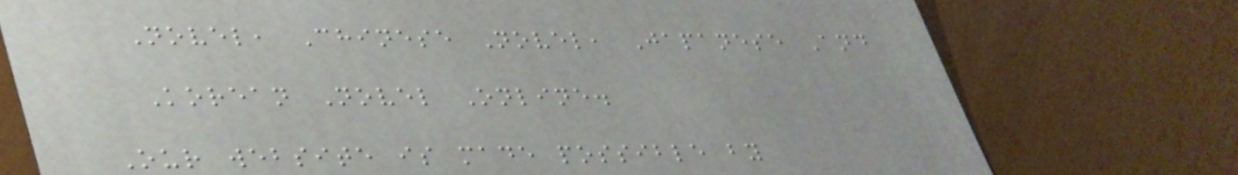Novel, Chinese Novel, Japanese And
Korean Novel Online.
Our website is made possible by
